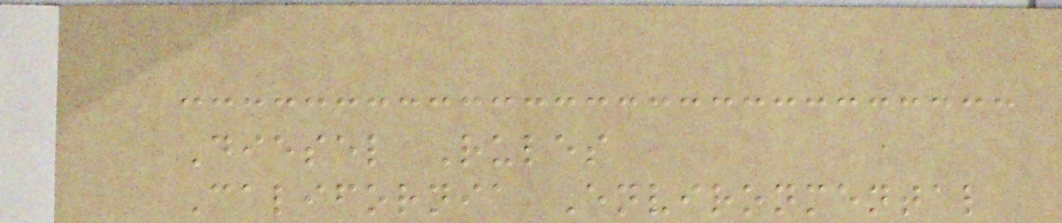Diesel Rules
California Environmental
